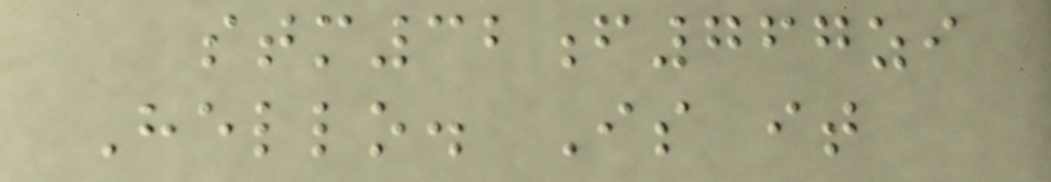stm32f767zi
Hello. Is it
